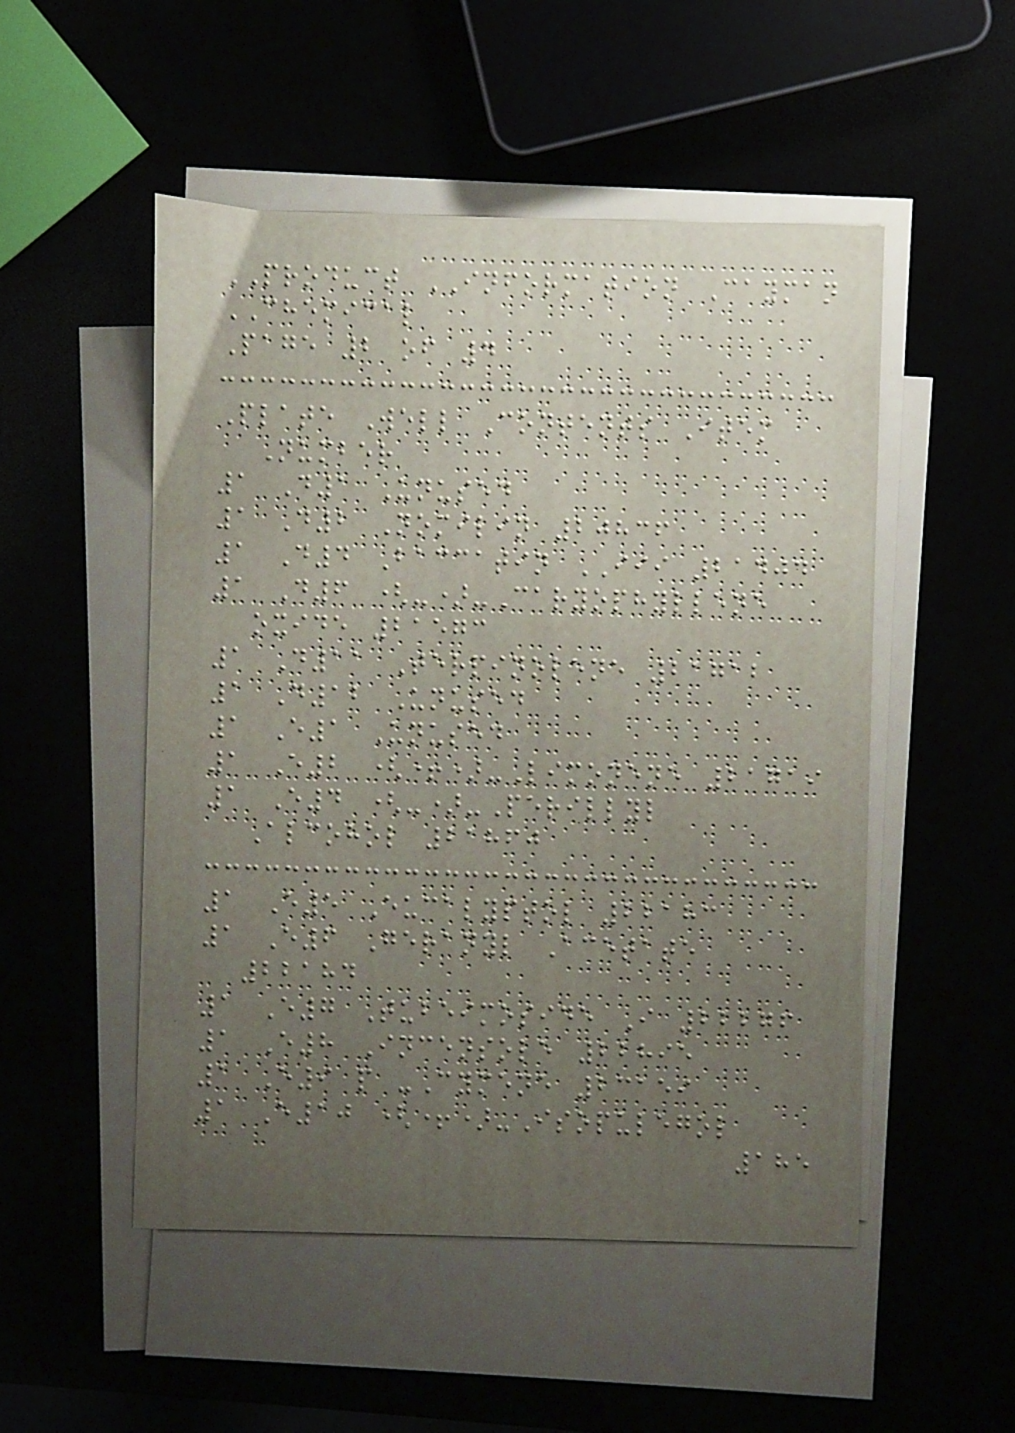PRODUCT INFORMATION Cayman
CHEMICAL
Page 2 of 4
Plate Well Contents Item
Number
1 D1 Unused
1 D2 Nomilin 20836
1 D4 Baccatin III 21404
1 D6 (-)-Caryophyllene
oxide 21573
1 D11 Terpinolene 21712
1 D12 Unused
1 E1 Unused
1 E2 (+)-Limonene 21719
1 E4 (-)-Perillyl
Alcohol 21860
1 E5 Eucalyptol 22183
1 E6 Geranyl Acetate
22184
1 E7 Tubeimoside I 22276
1 E8 Incensole 22895
1 E9 p -Cymene 23159
1 E10 (+)-Isopulegol
185
